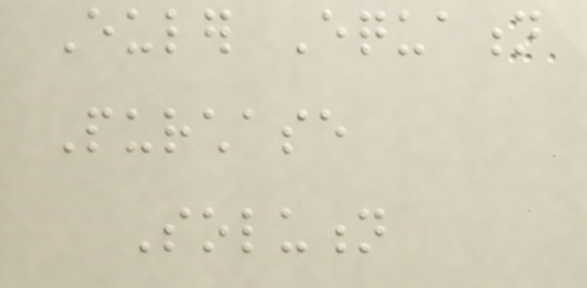Euler Equation
Purchase
Solution
